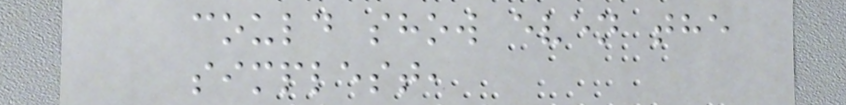could show even the
simplest,
